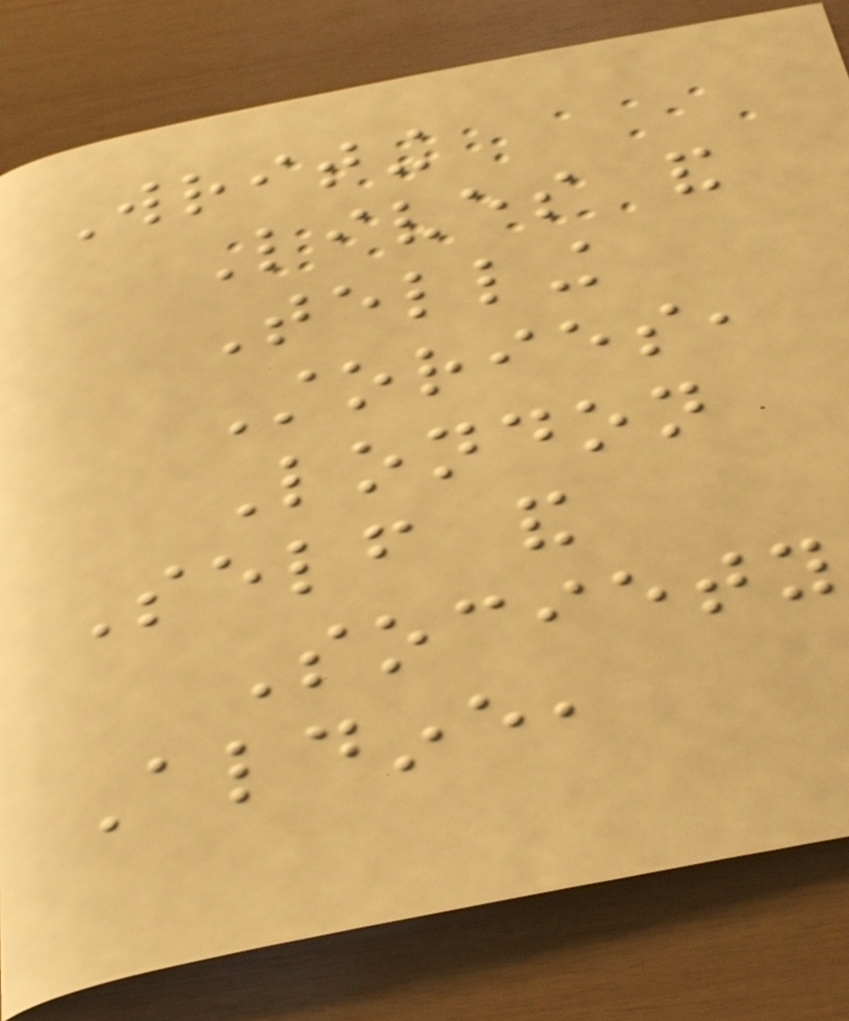Writing
Lives and
Telling
Stories,
London
Self and
Society
Aldine,
